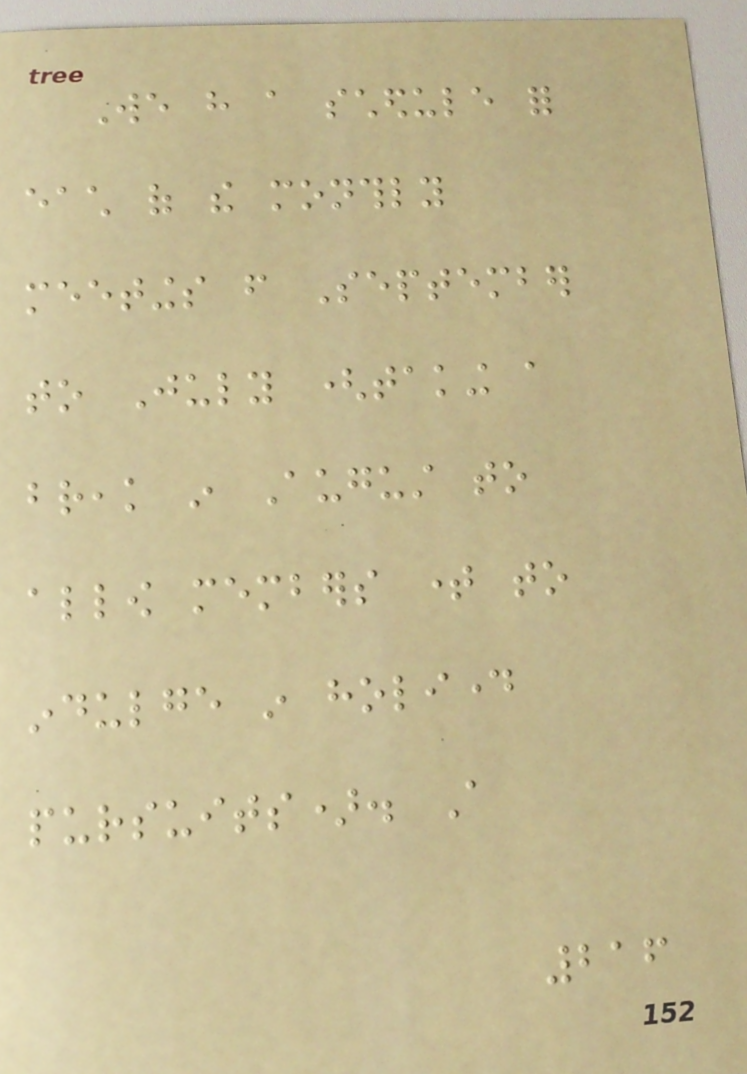We have a schedule for
each of the monthly
meetings from September
to July (taking a
break in August to
allow members time to
indulge in holiday
pursuits). A
216
